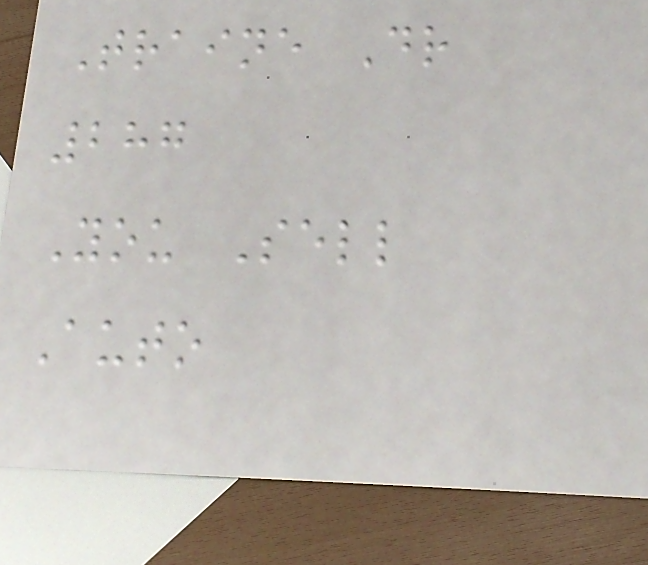Traine Dr
287
You Sell
Auto
